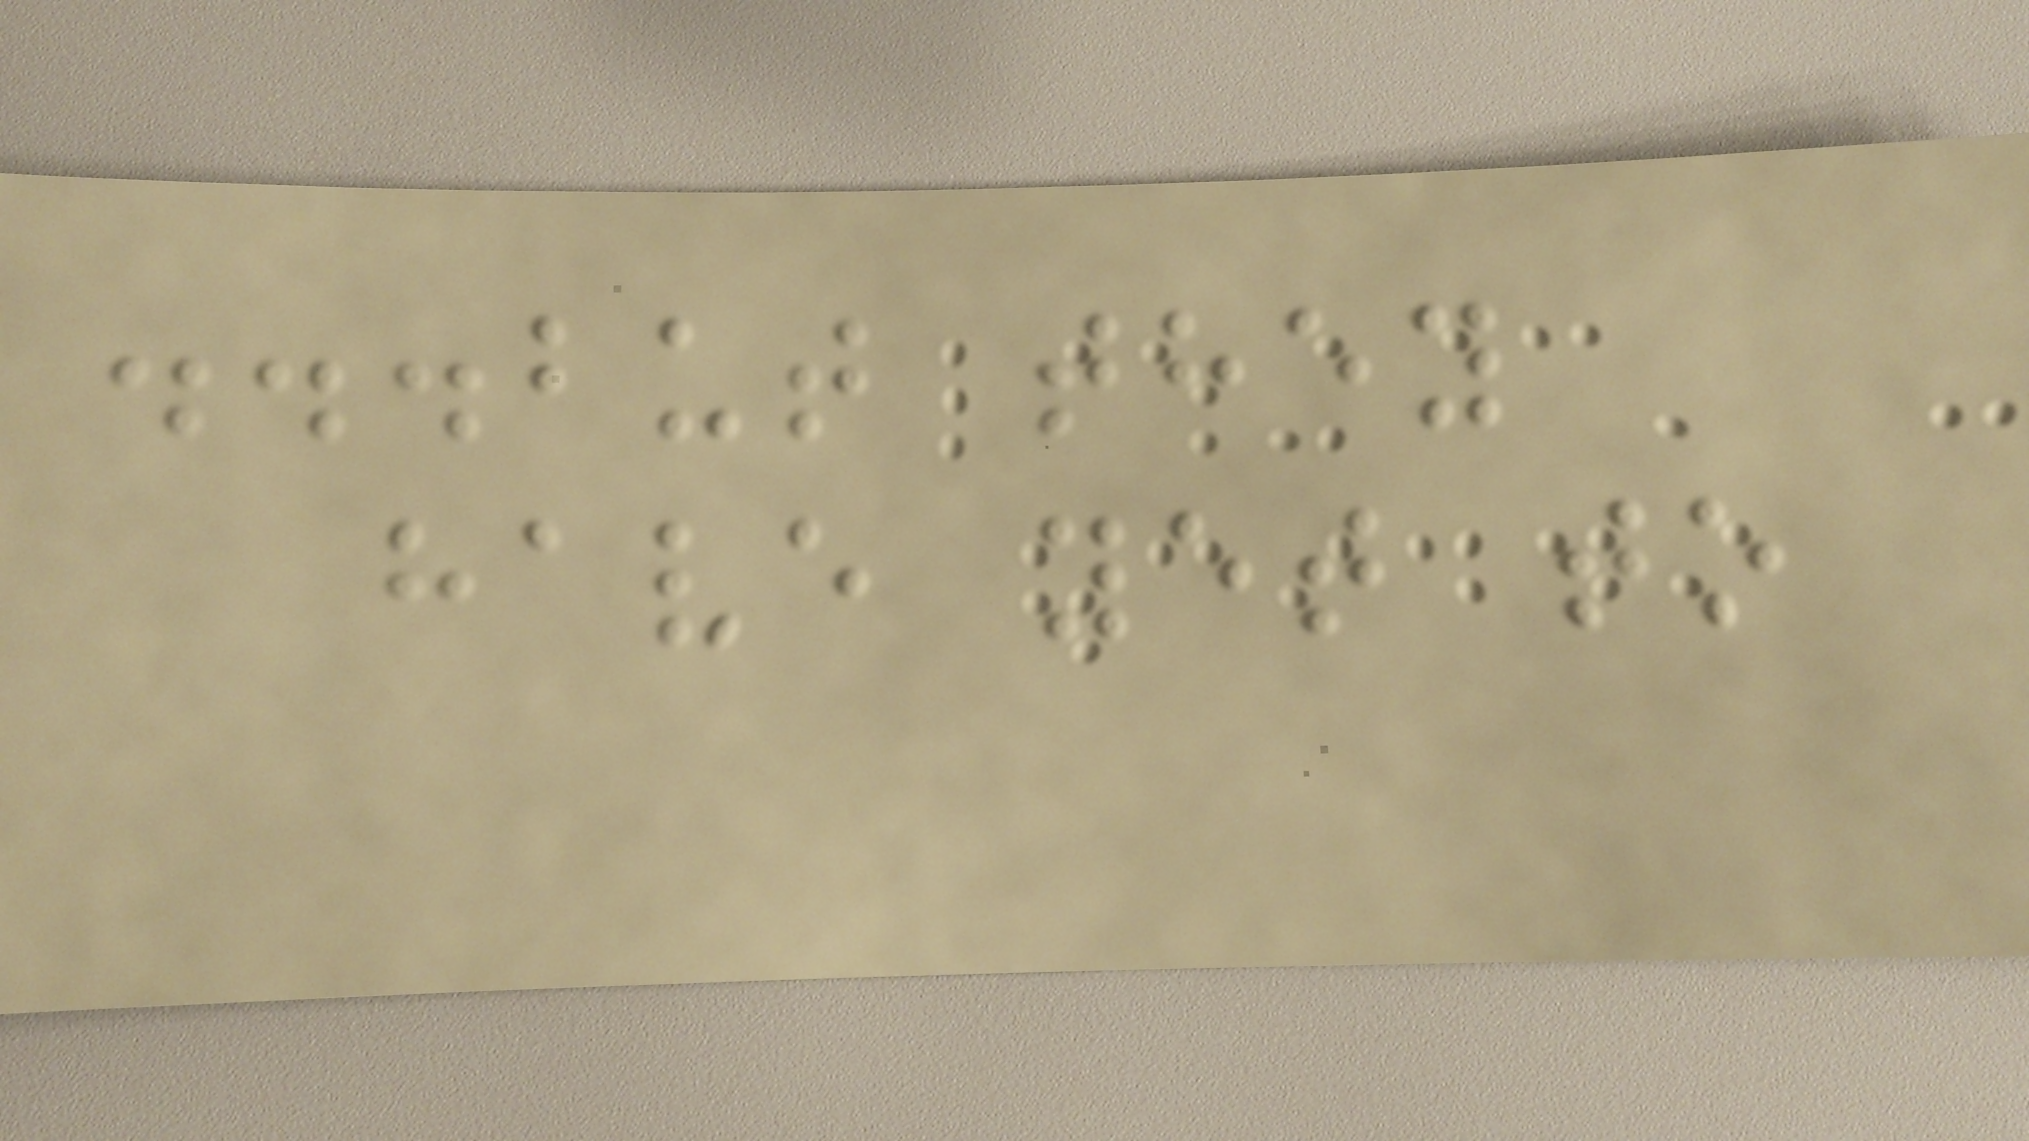...but they
have yet to
